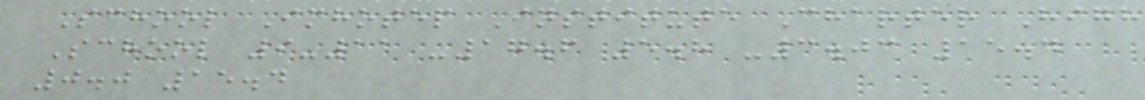School Imhotep Institute Charter High
School 9-11 -17.6 5.8 -3.03 15.4
0.0 15.4
